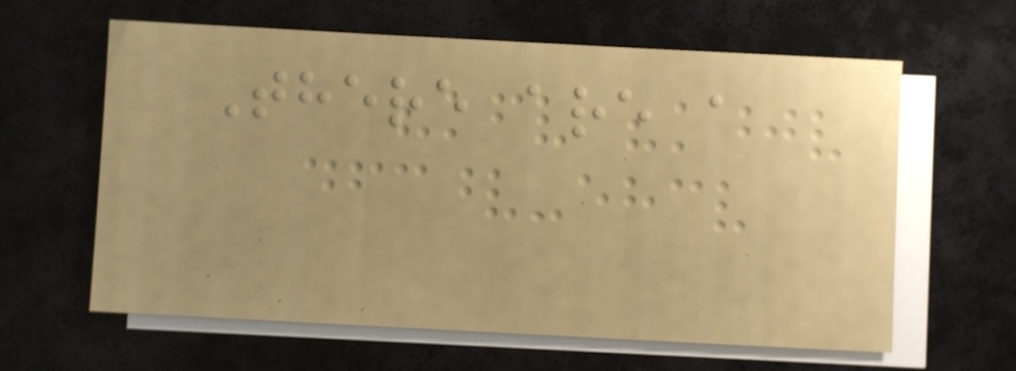There are a
